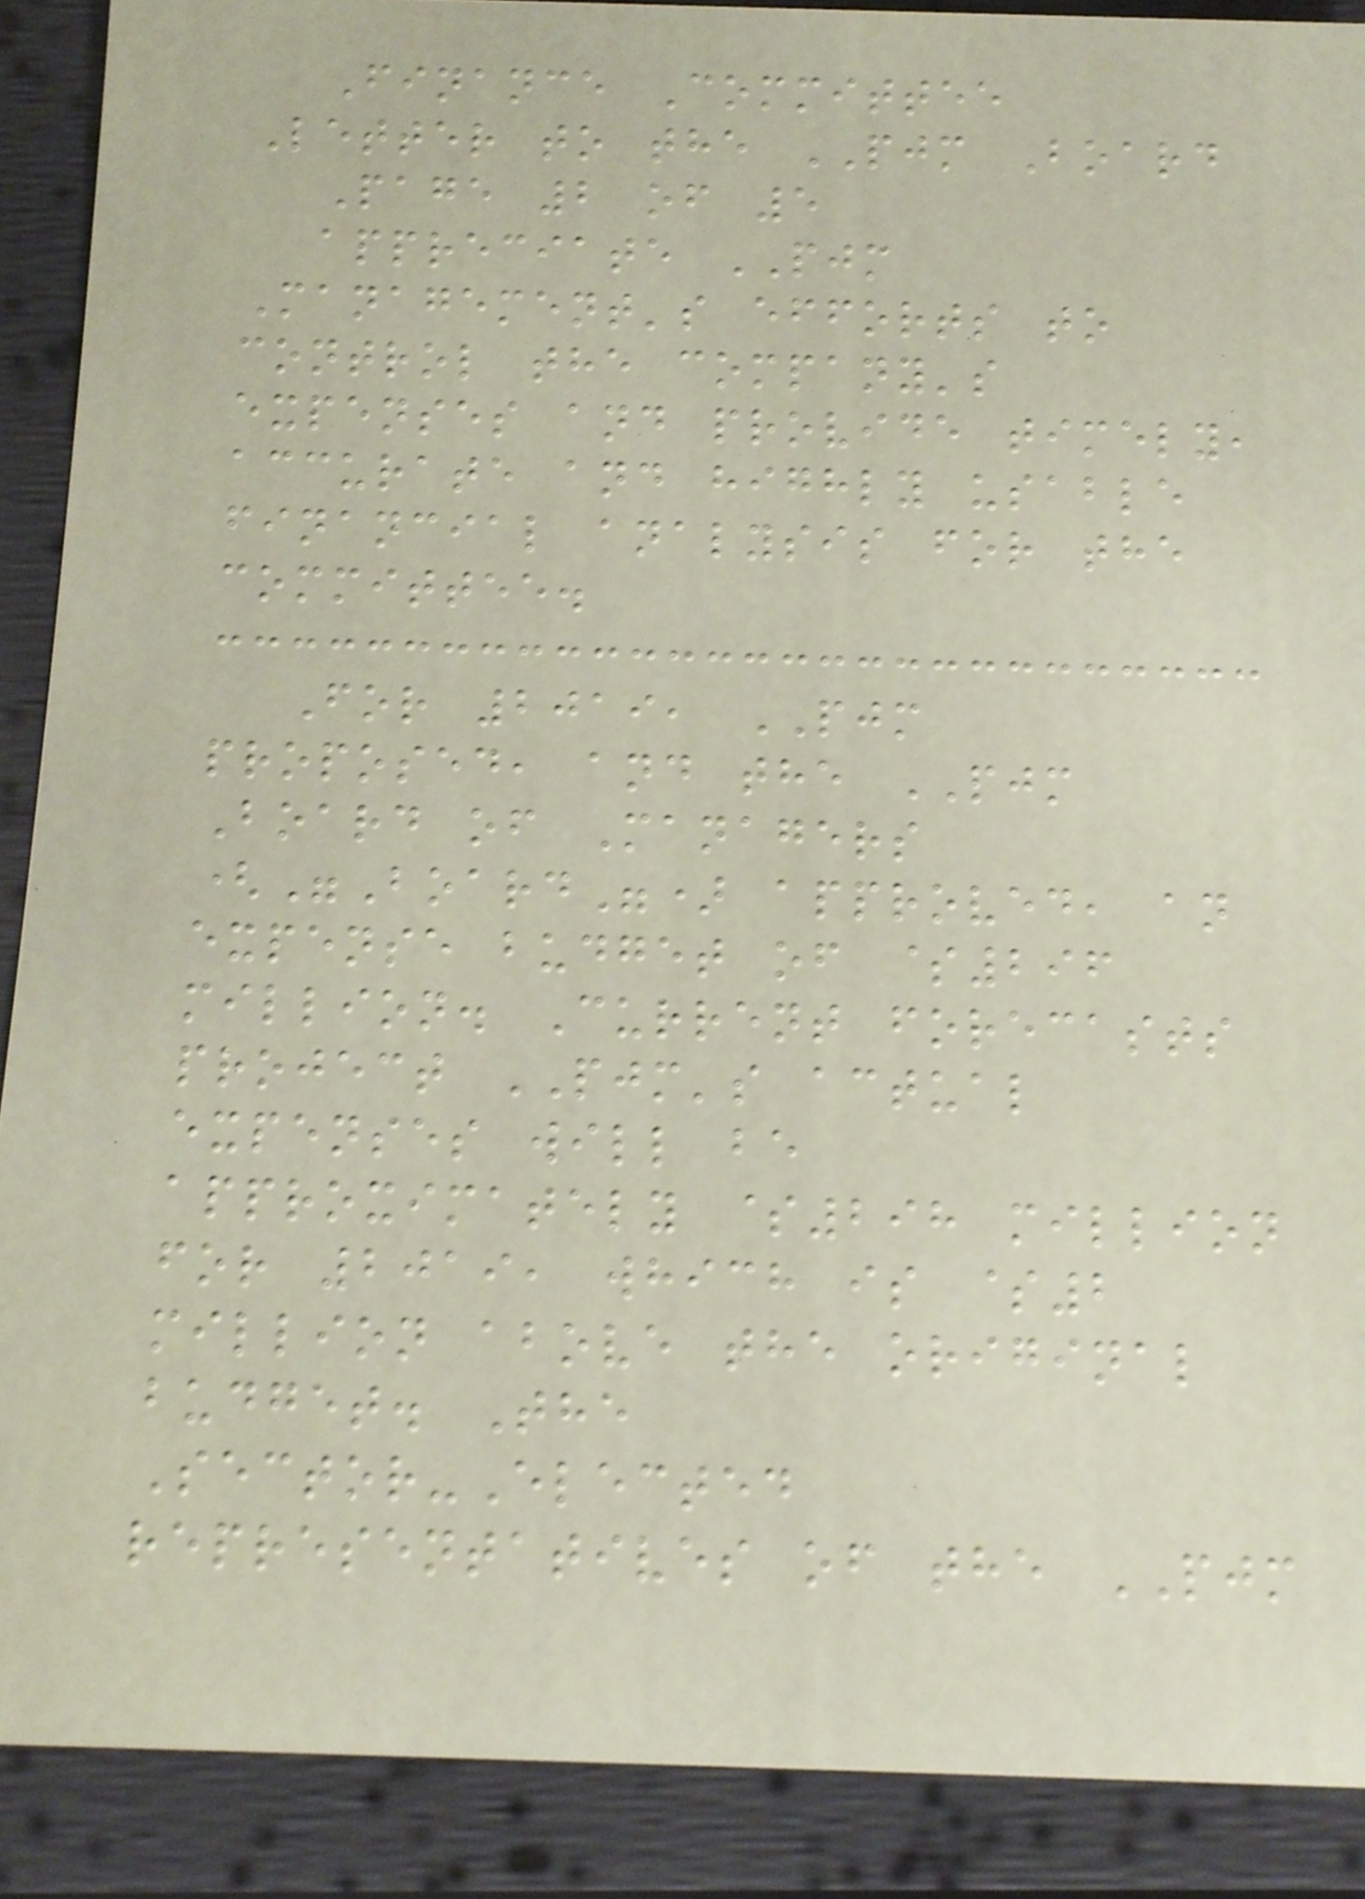Finance Committee
Letter to the PJM Board
Page 2 of 5
appreciate PJM
Management's efforts to
control the company's
expenses and provide timely,
accurate and highly usable
financial analysis for the
committee.
For 2019, PJM
proposed, and the PJM
Board of Managers
("Board") approved, an
expense budget of $296
million. Current forecasts
project PJM's actual
expenses will be
approximately $298 million
for 2019, which is $2
million above the original
budget. The
Sector-Elected
representatives of the PJM
